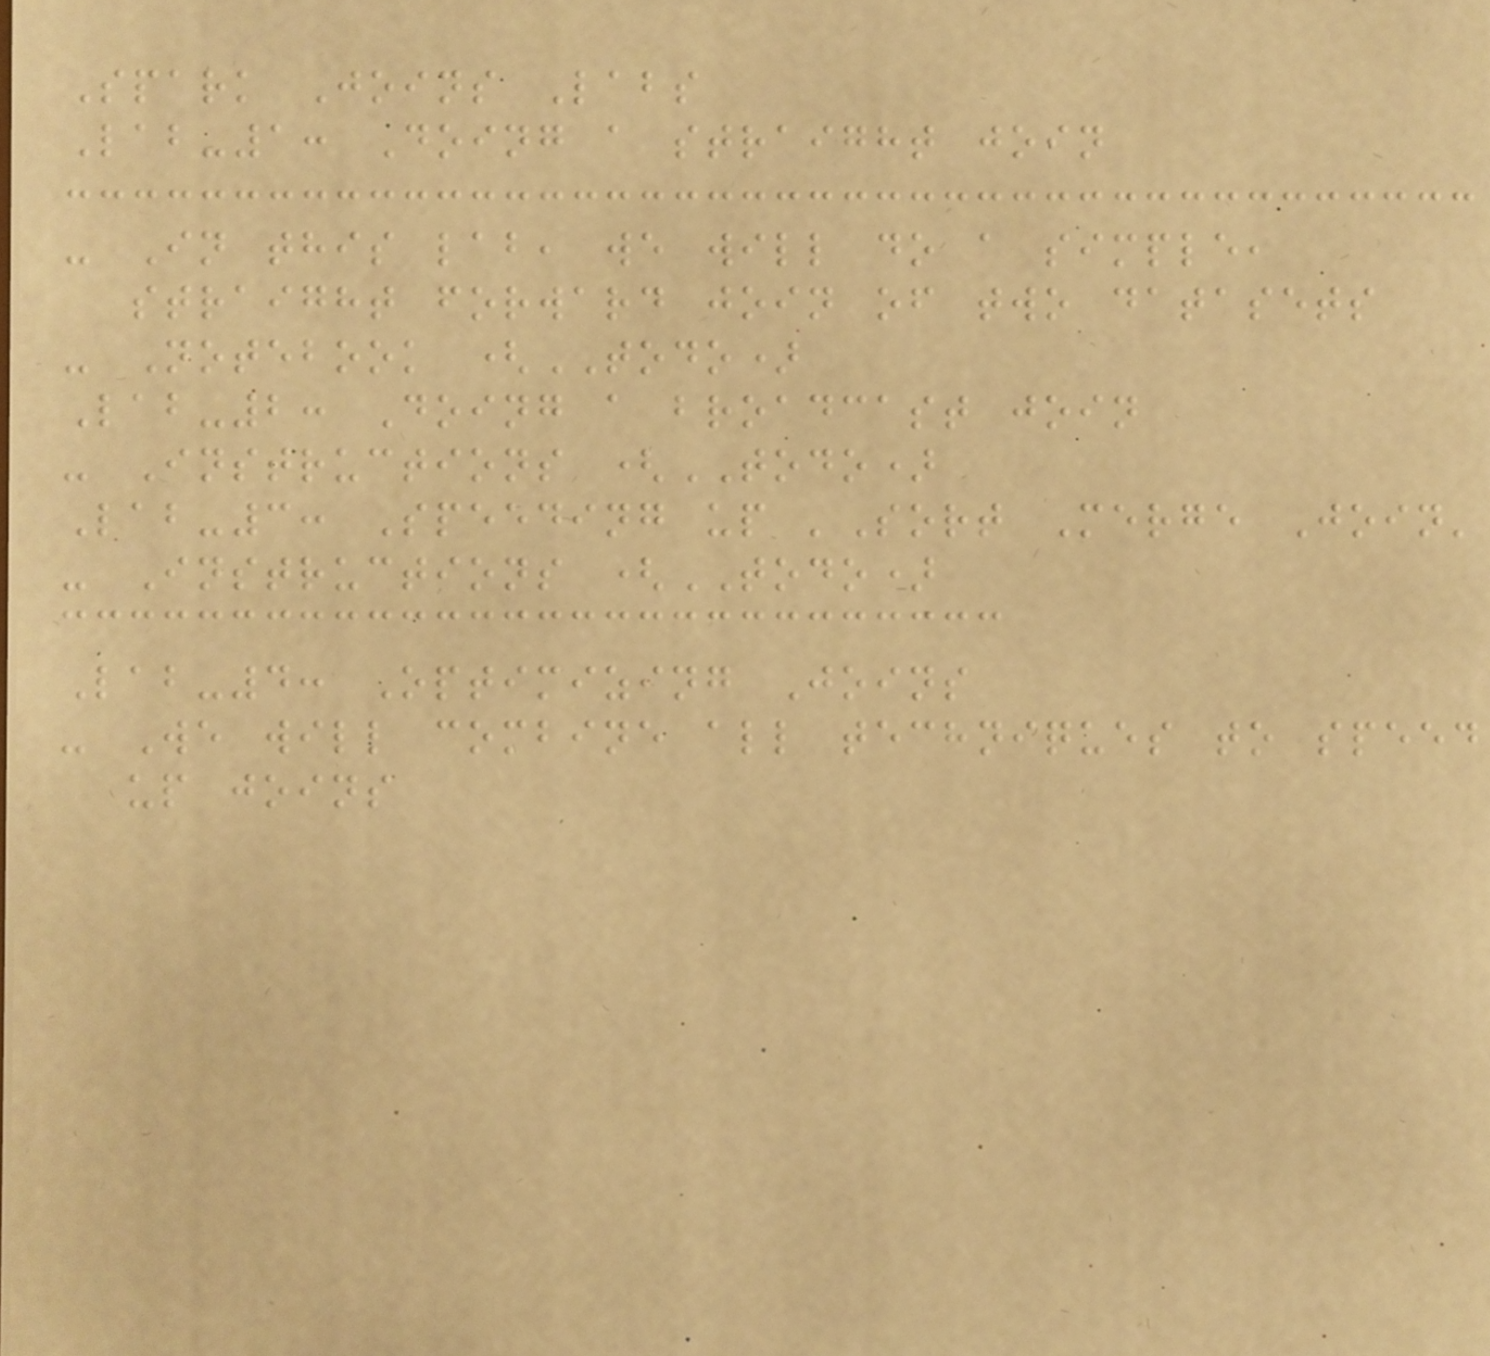Spark Joins Labs
Lab-1: Doing a straight join
- In this lab, we will do a simple,
straight forward join of two datasets
- Notebook (TODO)
Lab-2: Doing a broadcast join
- Instructions (TODO)
Lab-3: Speeding up 'Sort Merge Join'
- Instructions (TODO)
Lab-4: Optimizing Joins
- We will combine all techniques to speed
up joins
